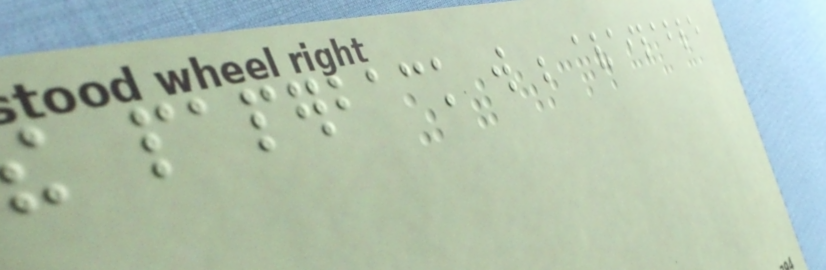the paperback will be available
